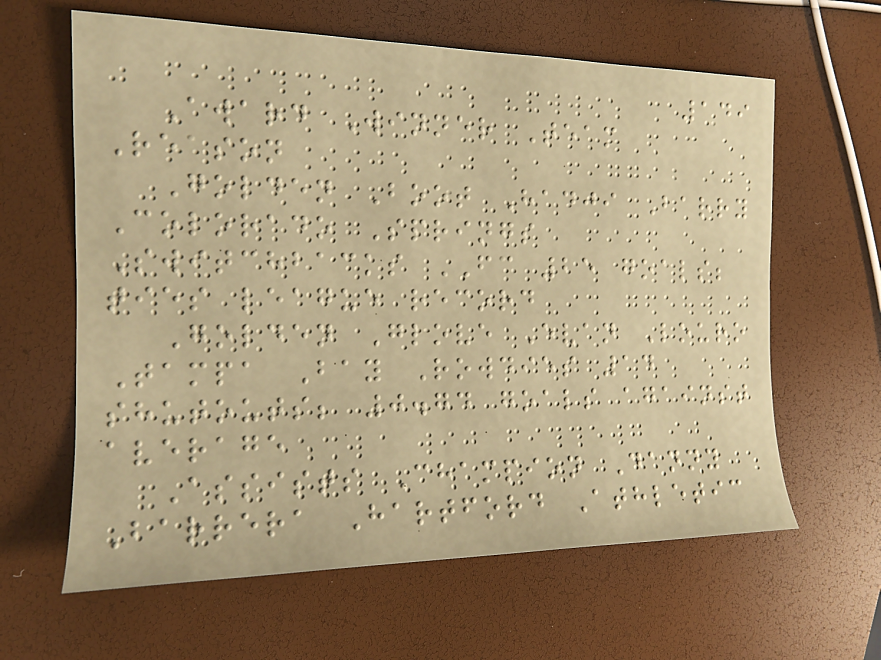149
Award Winner Team
Reason
Golden Boot Hadji Barry
Colorado Springs
Switchbacks FC 25 goals;
ties league record
Golden Glove Evan Louro
Tampa Bay Rowdies 14
shutouts; 0.74 goals against
average
Assists Champion Danny
Barrera Hartford Athletic
